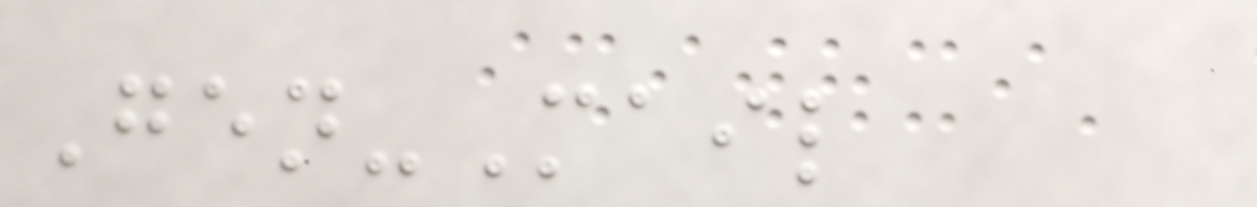Gen-Mail
